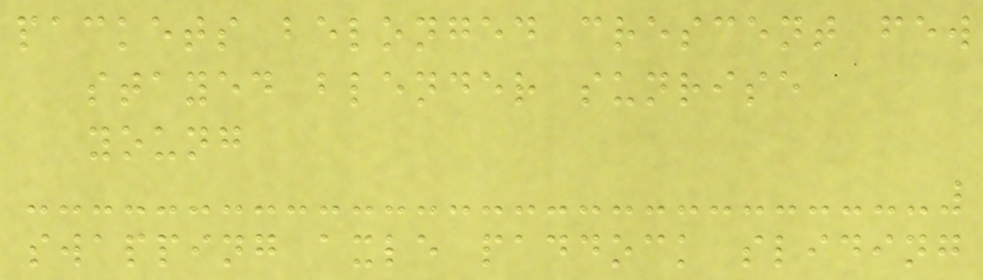packets belonged crescent few
stayed blender sunrise
young
swapping axle paddock sliding
